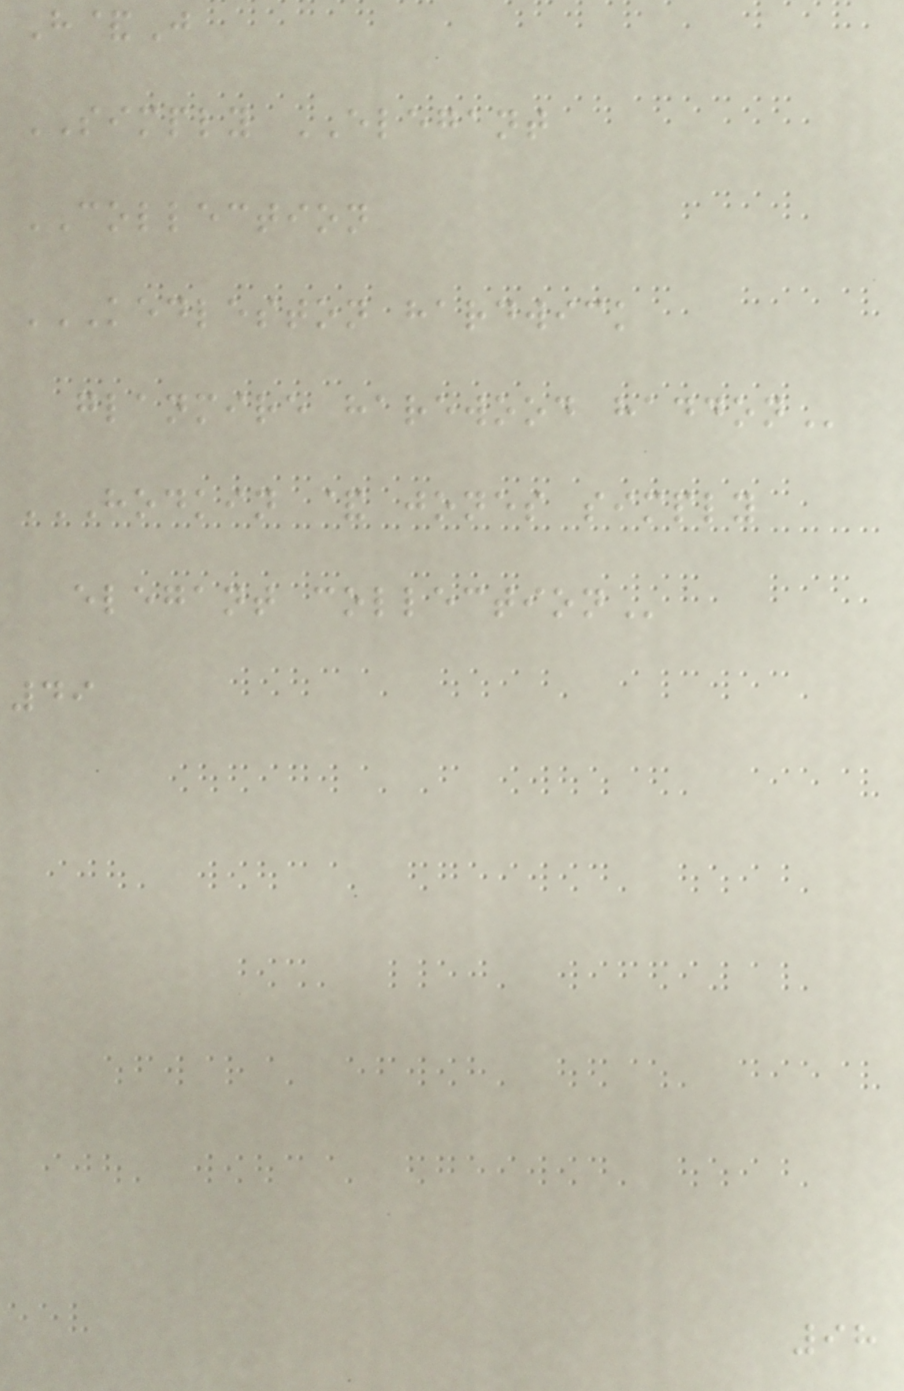H&J
SIMPLY ELEGANT
COLLECTION
KEDLESTON HARDWICK
GLANMIRE HAREWOOD HADDON
HODKIN & JONES SIMPLY
ELEGANT COLLECTION
49
98
